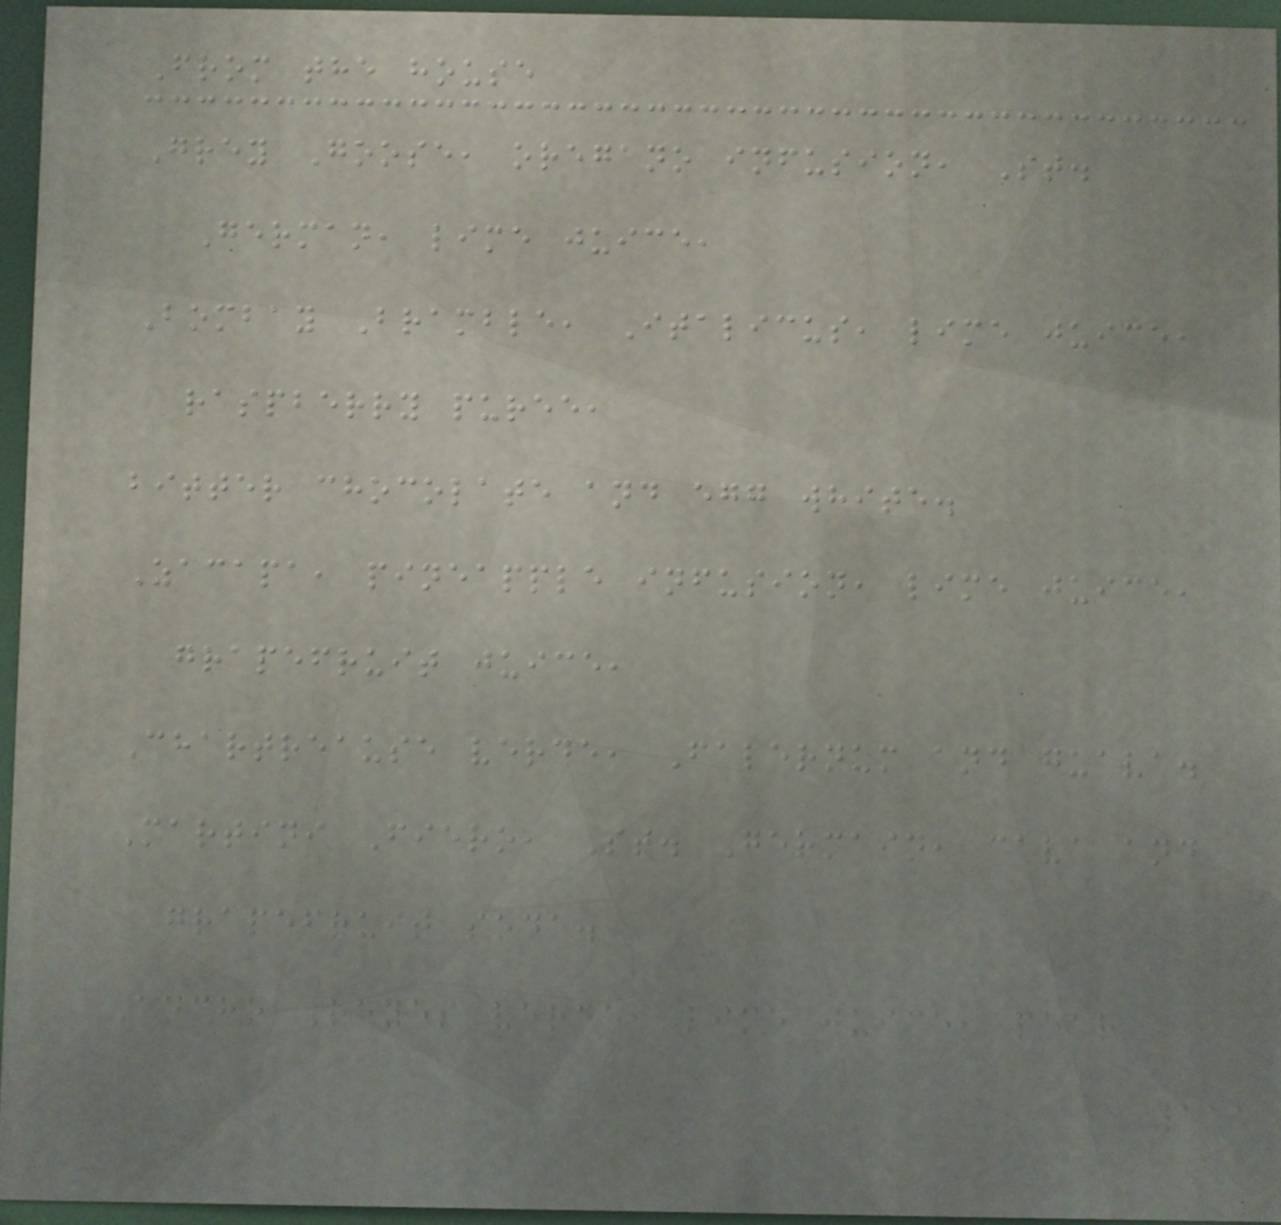From the house
Grey Goose, oregano infusion, St.
German, lime juice,
Bombay Bramble, Italicus, lime juice,
raspberry puree,
bitter chocolate and egg white.
Zacapa, pineapple infusion, lime juice,
grapefruit juice,
Chartreause verde, Falernum and guava.
Martini Fiero, St. Germain, cava and
grapefruit soda.
Ancho Reyes verde, lime juice, pear
111
